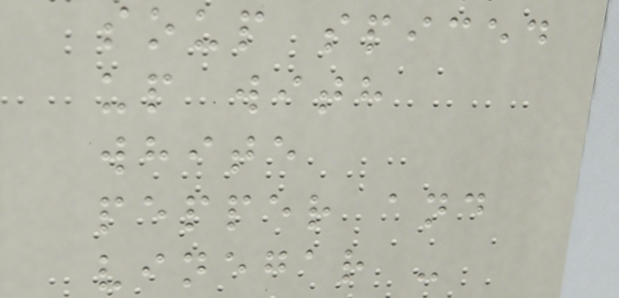soup spiced
up with
white
pepper and
vinegar -
